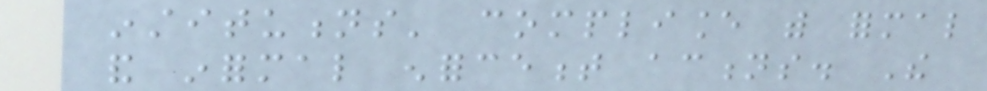institutions' compliance with formal
and informal enforcement actions. The
